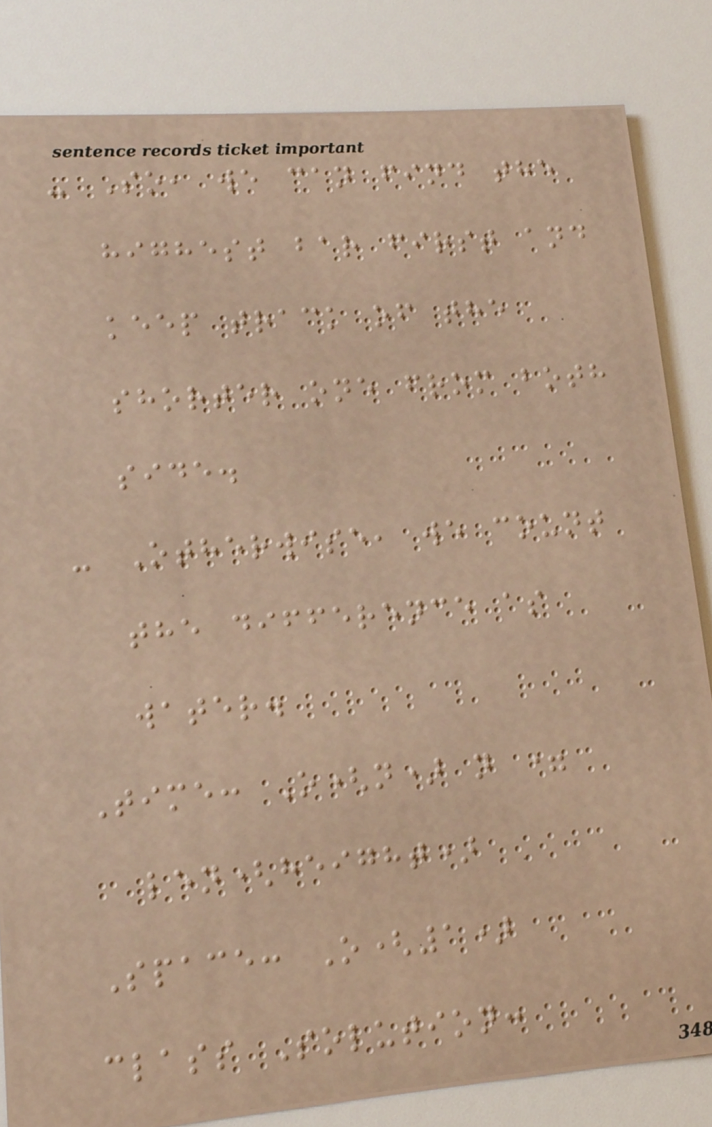- So, we can find the
highest bar first and
keep track of the
shorter one from both
side.
- Otherwise, we count
the difference as
water.
Time: O(n) n =
len(height)
Space: O(1)
class Solution:
